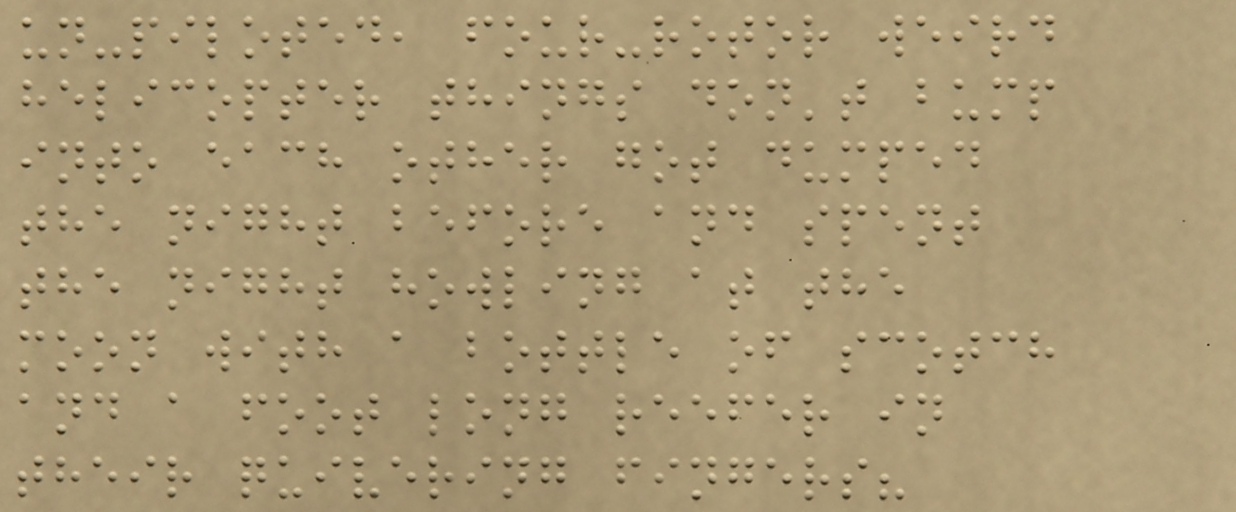un-piloted, four-rotor weird
helicopter things don't bump
into each other got dumped
the night before and spent
the night howling at the
moon with a bottle of scotch
and a foot long reefer in
their quivering fingers?
